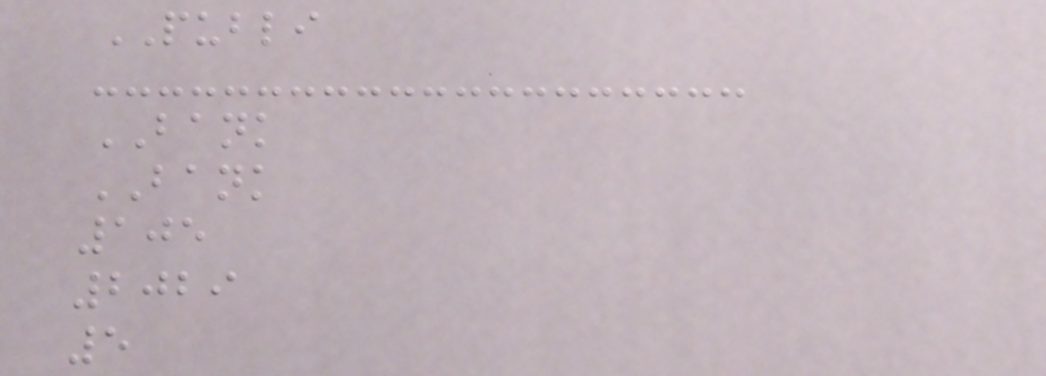PUBLI
BANK
BANK
105
2029
5
